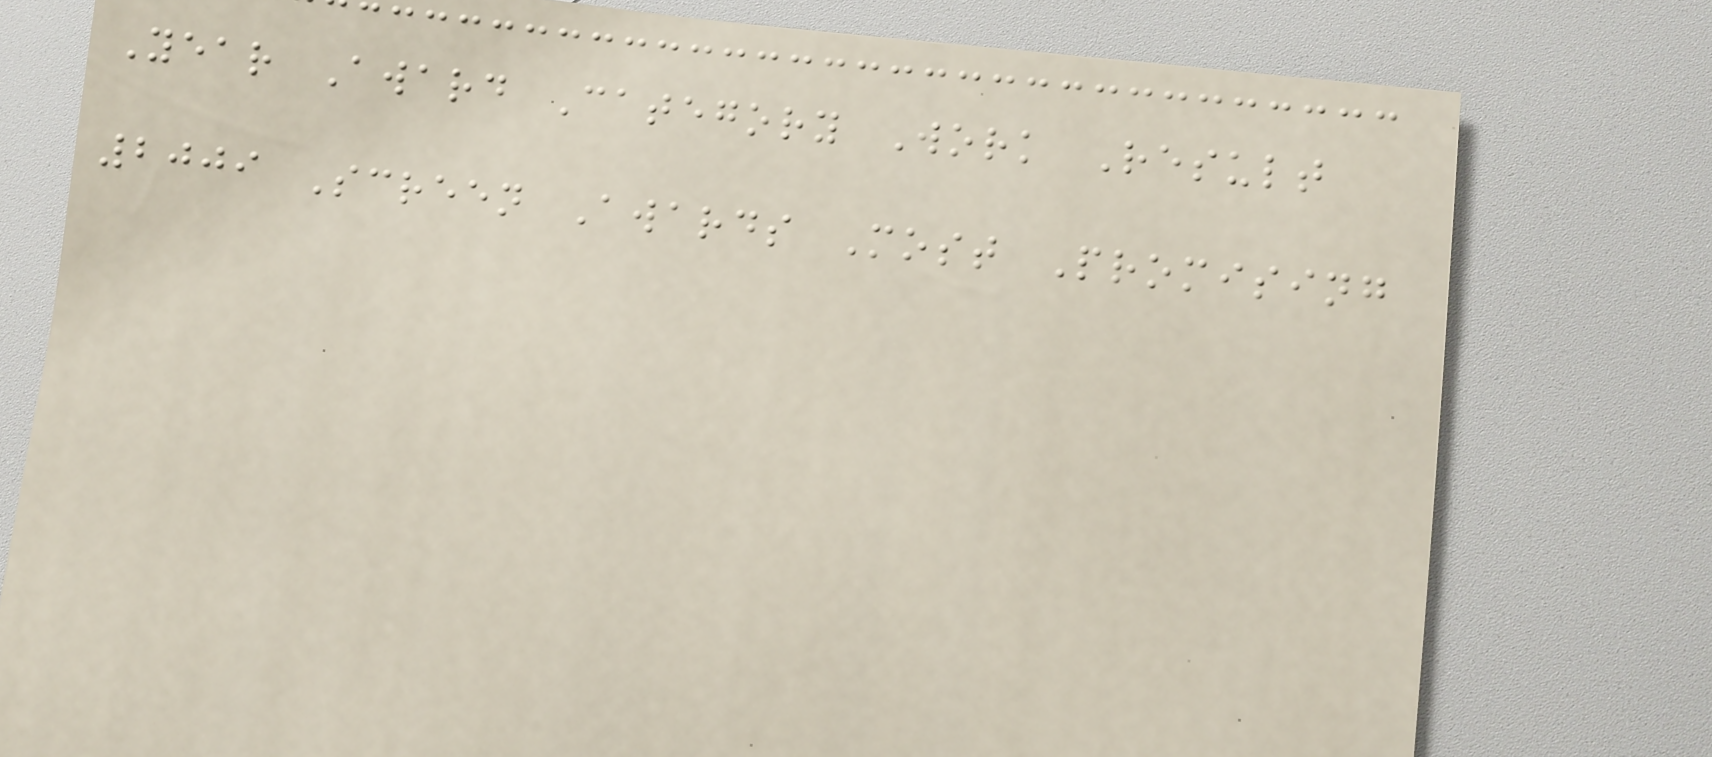Year Award Category Work Result
2009 Screen Awards Most Promising
